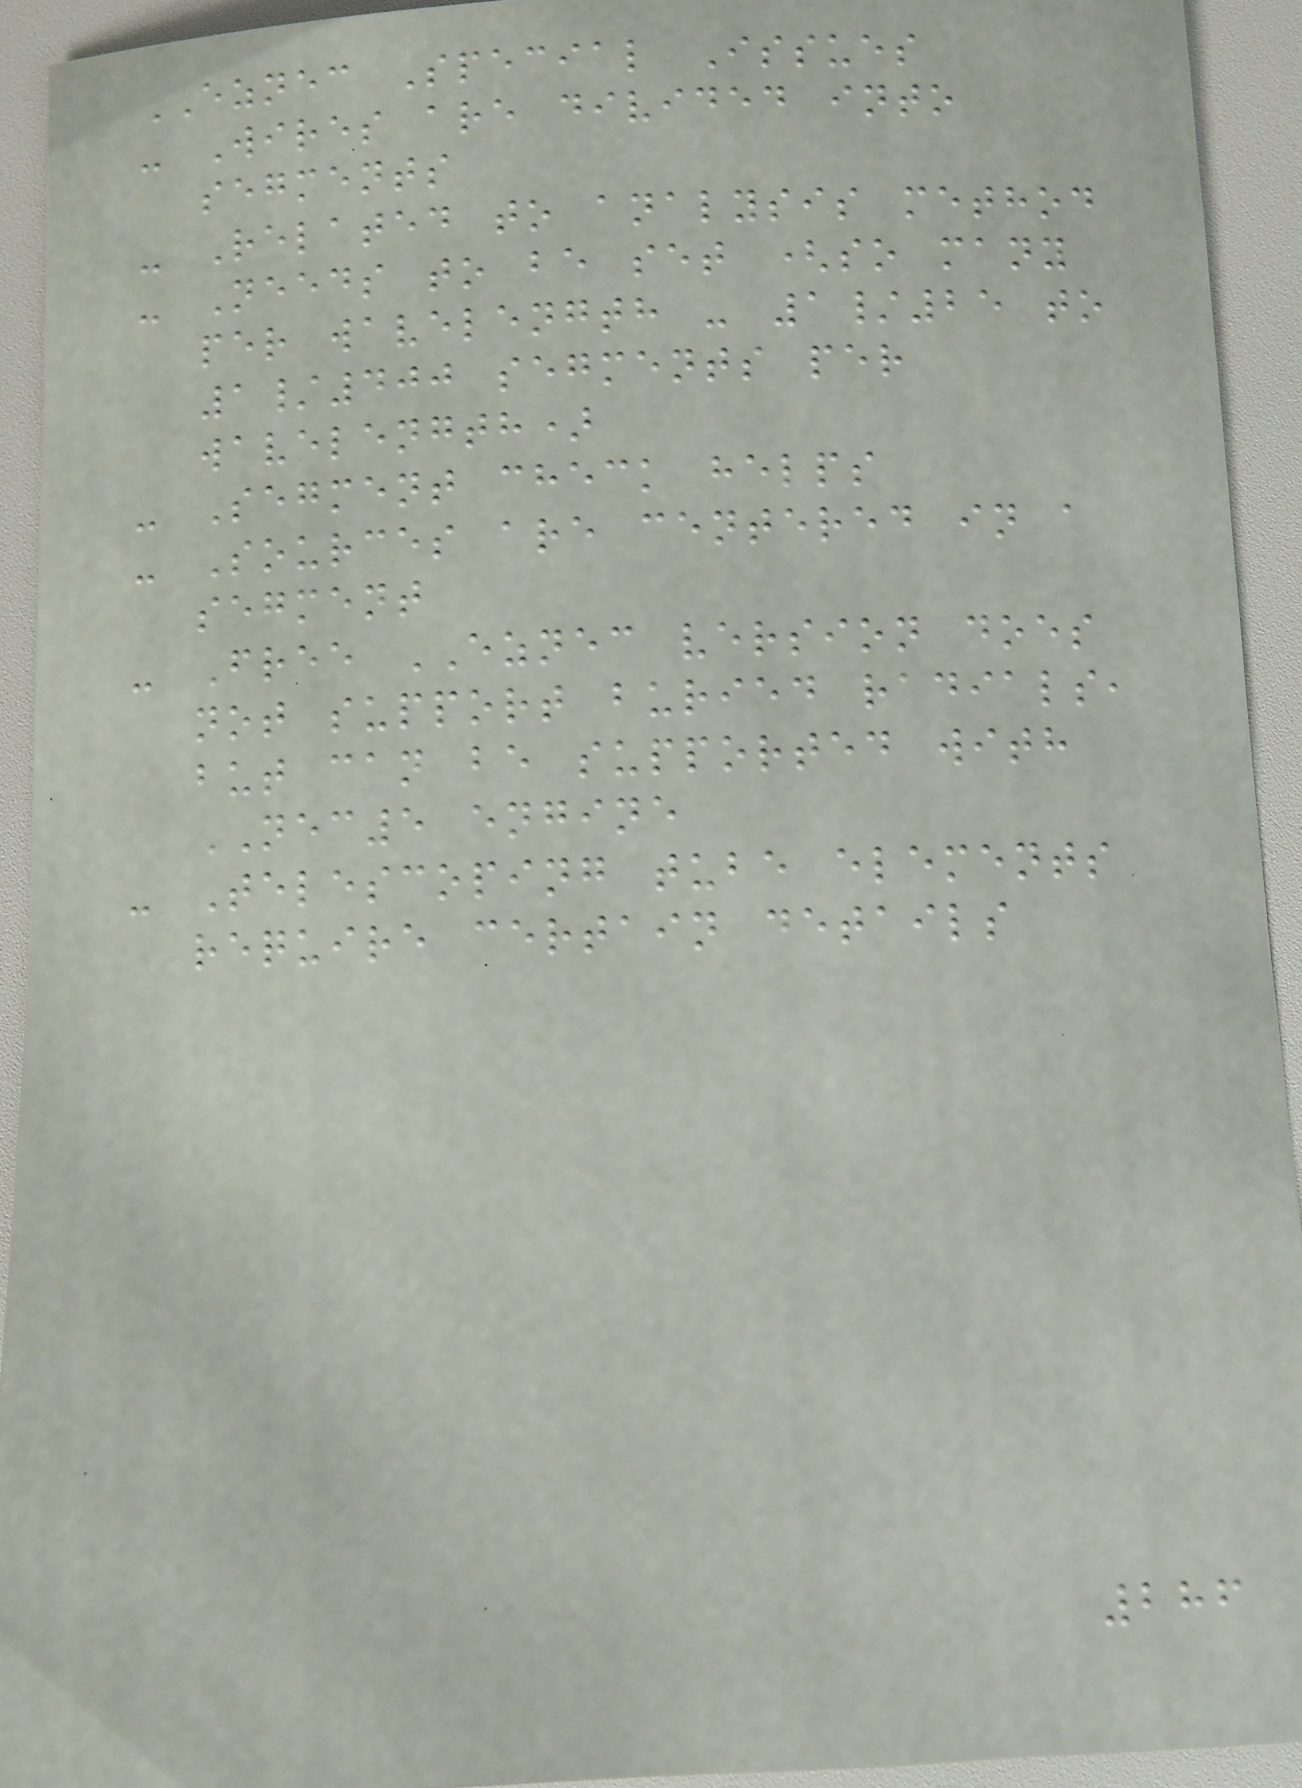EZNEC Special Issues
- Wires are divided into
segments
- Related to analysis method
- Needs to be set (so many
per wavelength - 1/25 to
1/400 segments per
wavelength)
- Segment check helps
- Sources are centered in a
segment
- Free EZNEC version does
not support buried radials,
but can be supported with
NEC5 engine
- Telescoping tube elements
require certain details
286
